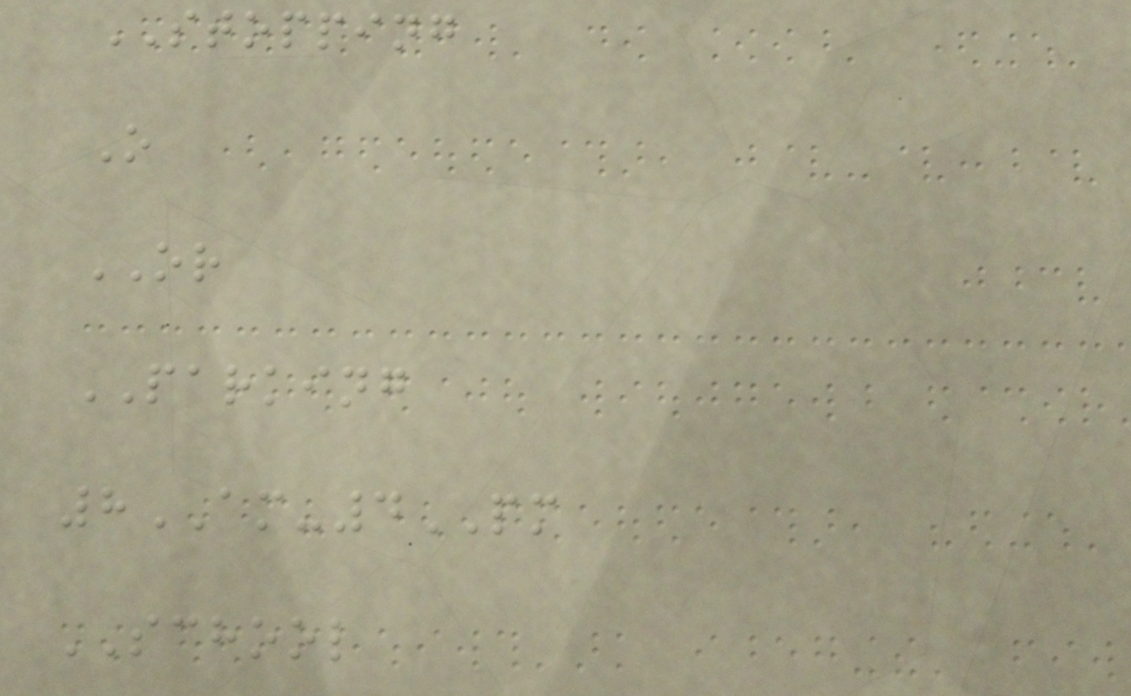STOPPING
O
OR
PARKING
8AM-4PM
SCHOOL
